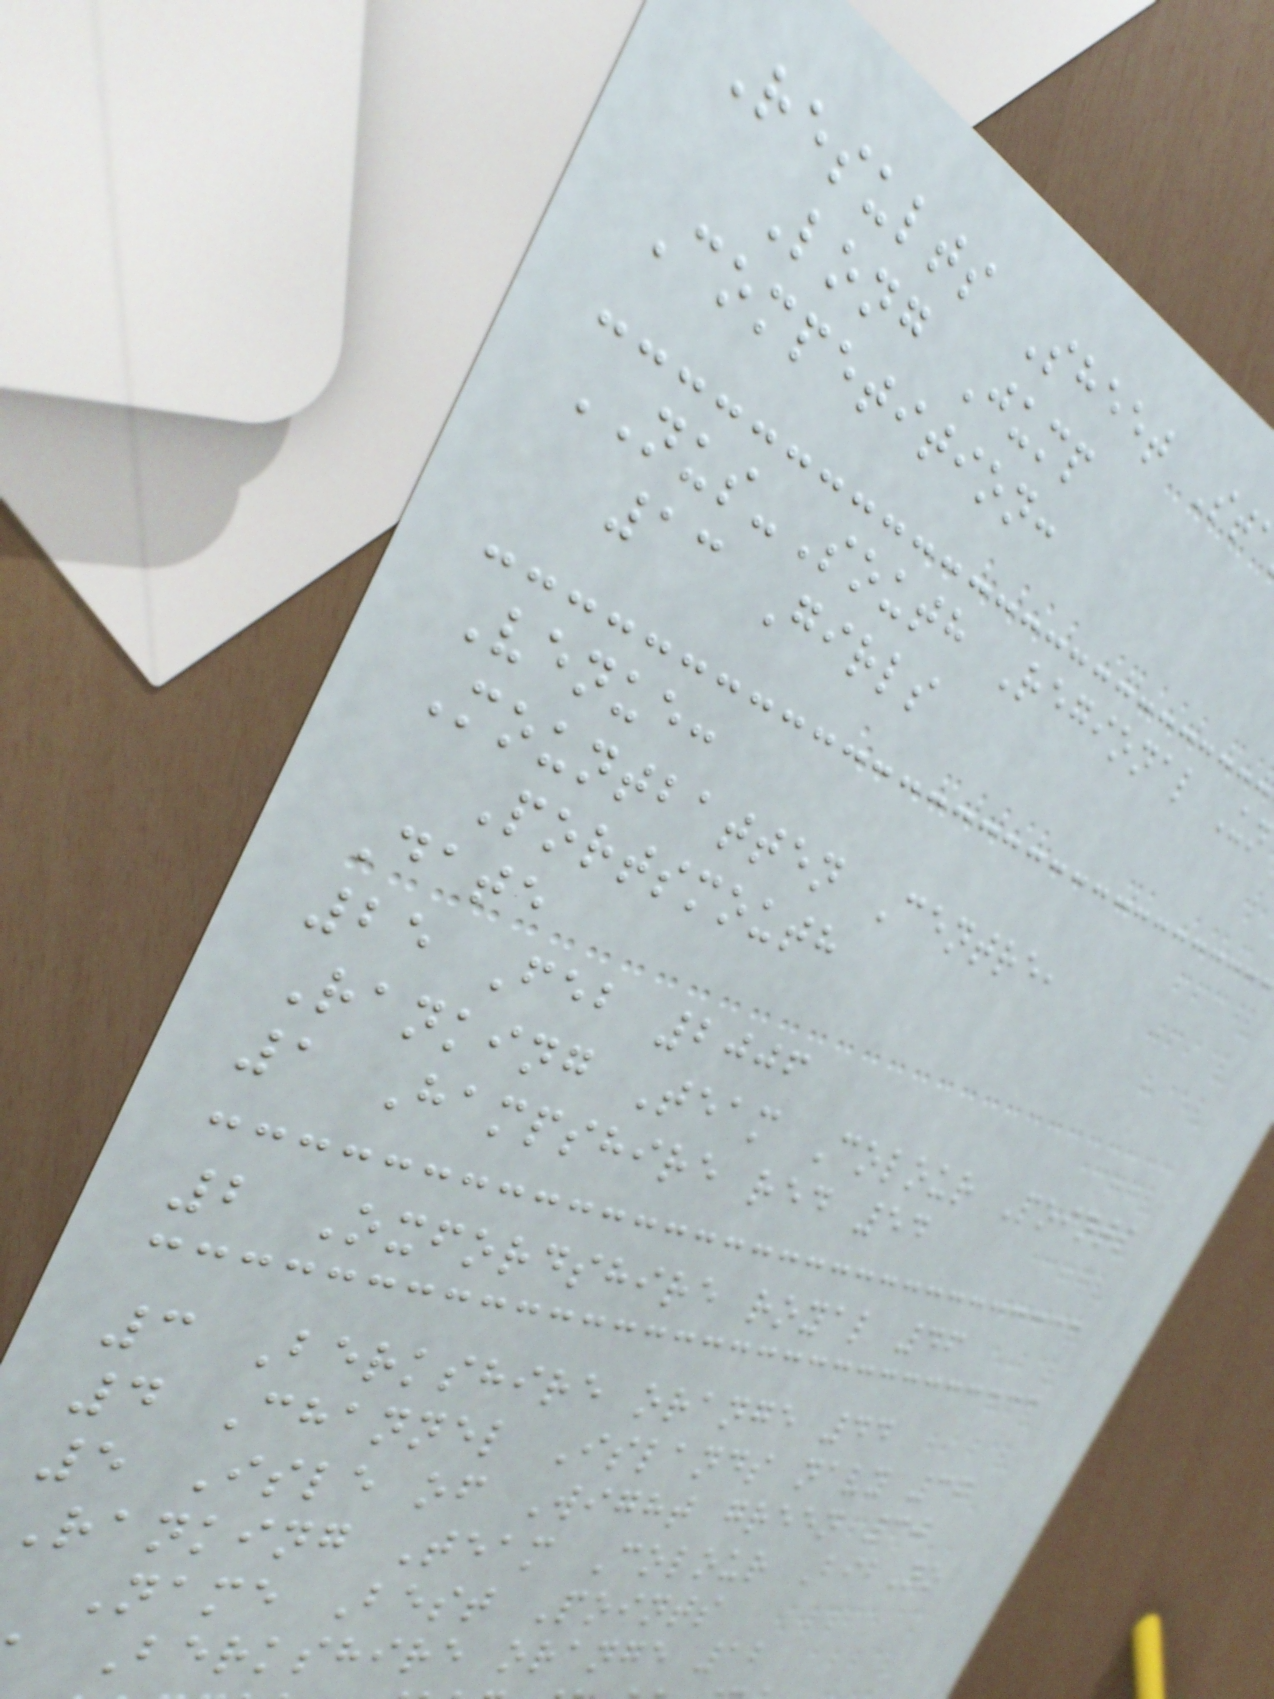Results Sheet St
Long Jump
Competition:
NUS-South Regional Un
13 Girls
Venue:
Mountbatten Centre,
Portsmouth
Date
25 Feb 2006
Ranking Team Colour Points
1 Hampshire red 54
2 Oxfordshire royal 46
3 Berkshire orange 44
4 Channel Islands navy 36
5 Isle of Wight green 30
Ranking Team Colour BibNo
Name Best Points
Berkshire orange 12
